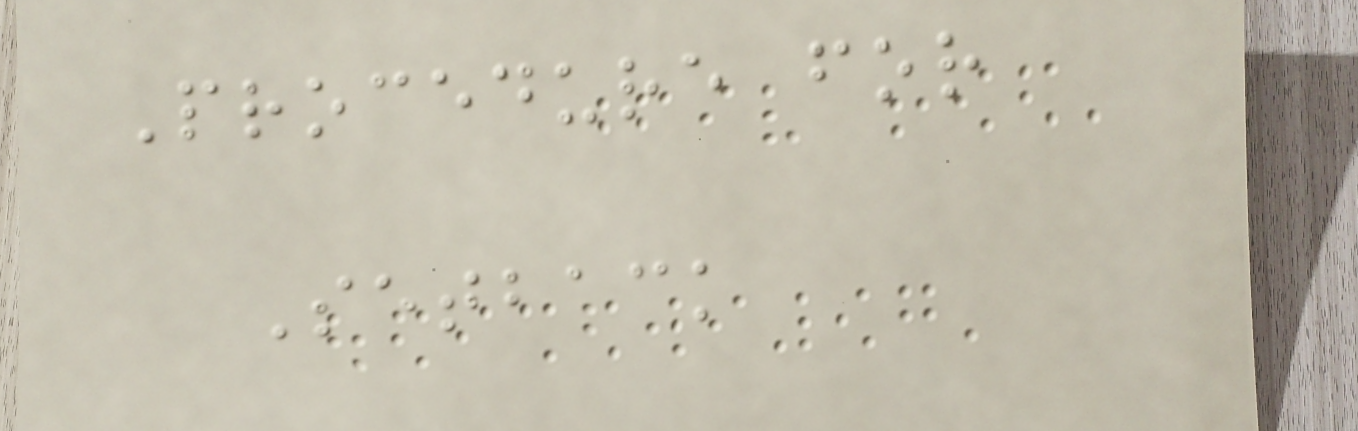Procedure for
Setback
